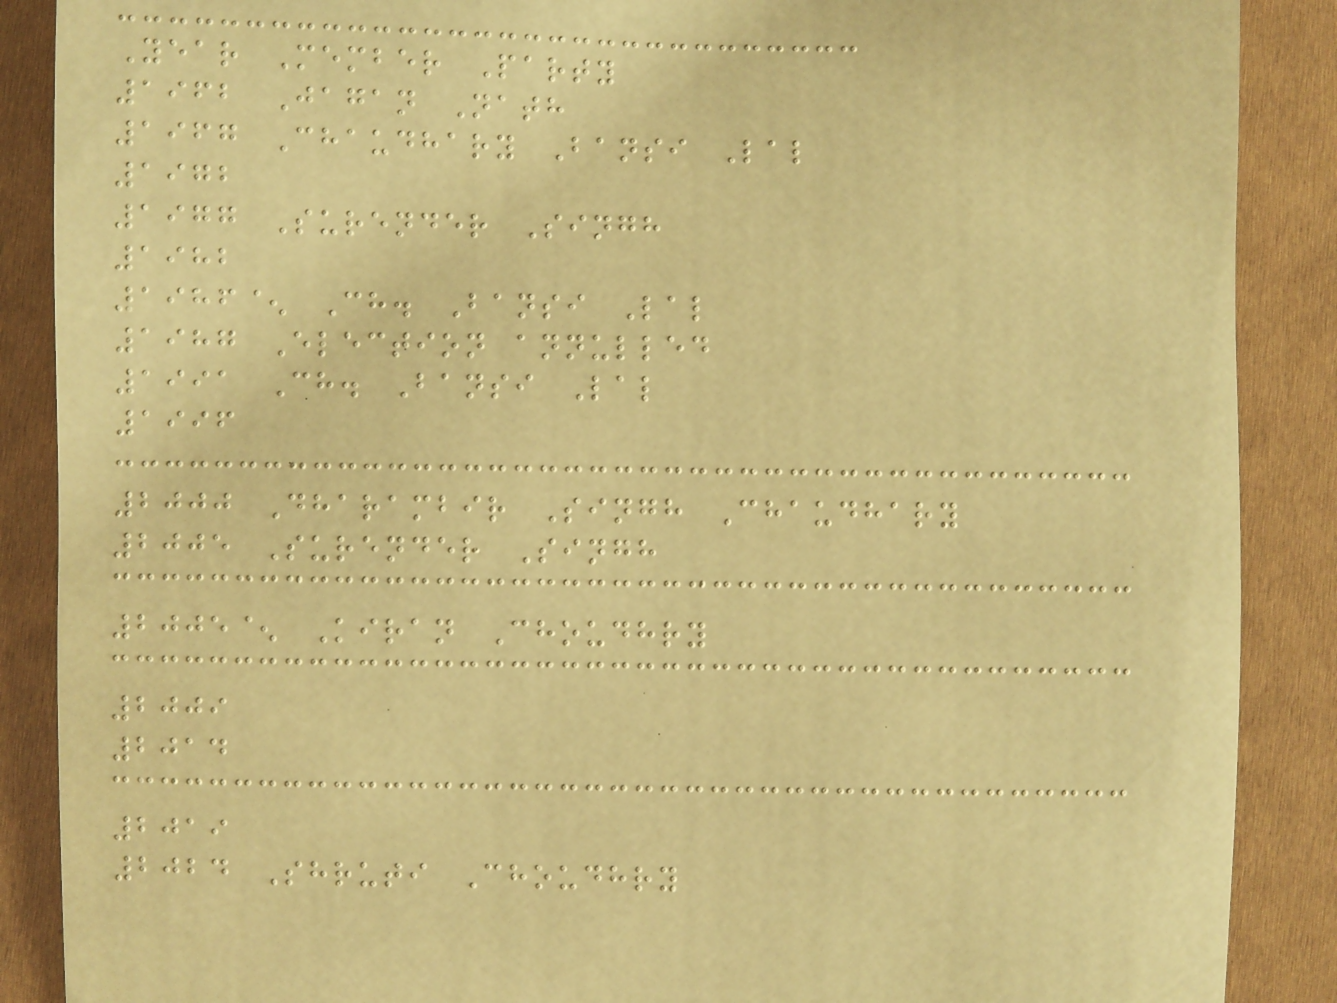Year Member Party
1962 Jagan Nath
1967 Chaudhary Bansi Lal
1972
1977 Surender Singh
1982
1986^ Ch. Bansi Lal
1987 Election annulled
1991 Ch. Bansi Lal
1996
2000 Dharambir Singh Chaudhary
2005 Surender Singh
2005^ Kiran Choudhry
2009
2014
2019
2024 Shruti Choudhry
